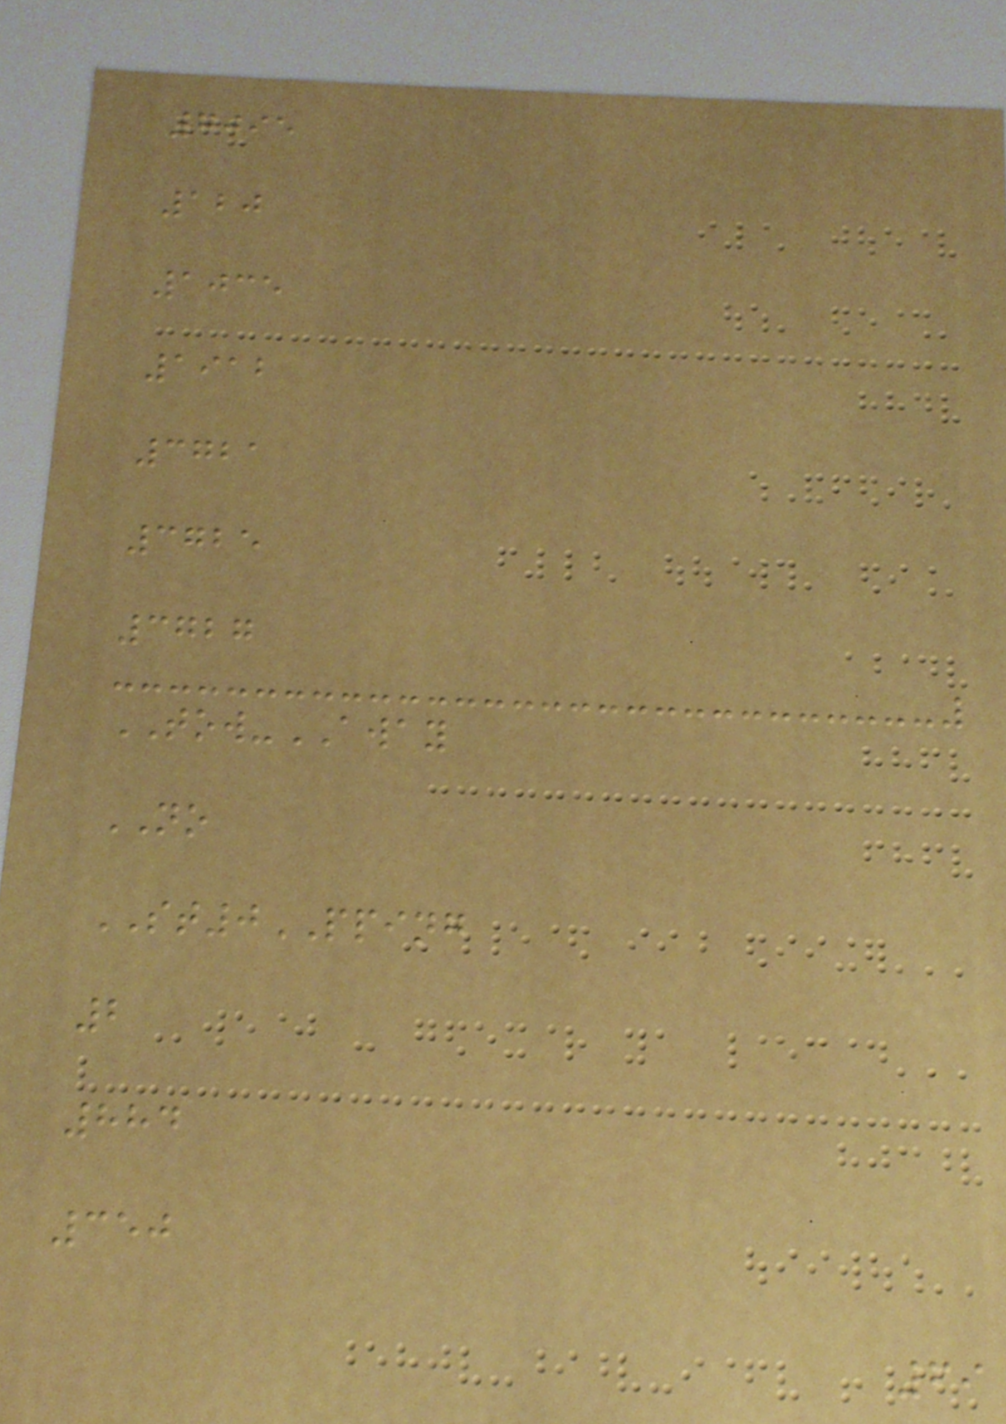7095
120
1035
1912
3721
3725
3727
TOW-AWAY
NO
ST0PPING
2
884
350
69
